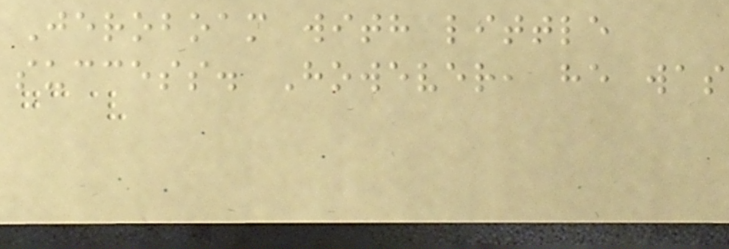Jeroboam with little
success. However, he was
